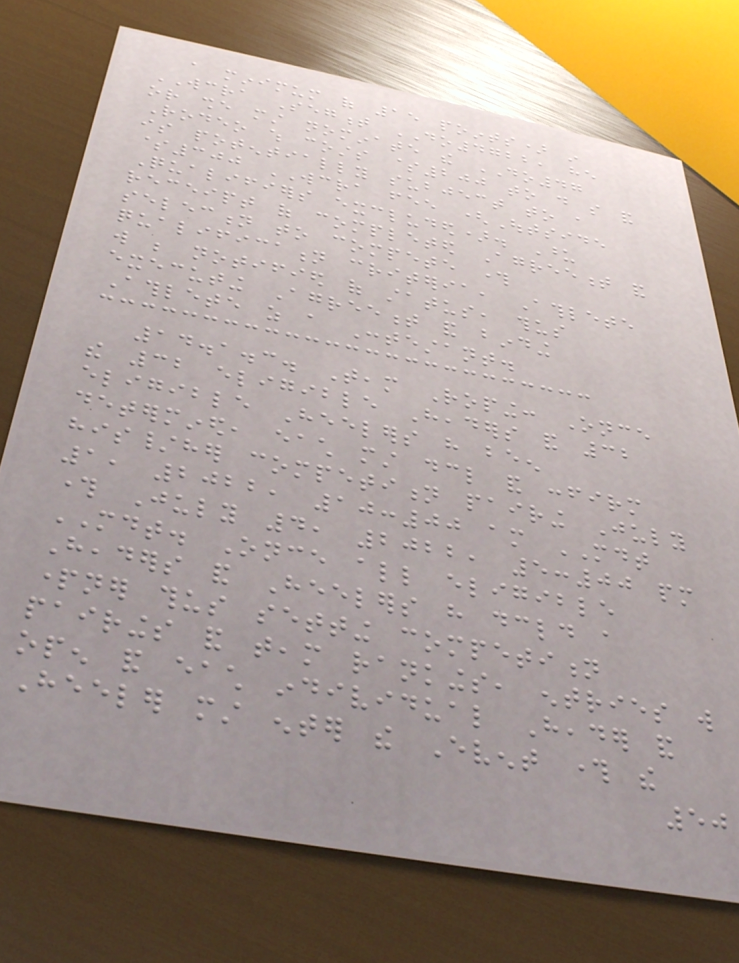a minimum of 15 points) in
WCRA Segment DO4722, he
or she must nominate the DO47
Rodeo which costs $200 to do so and
is potentially subject to a
$300 WCRA fee (Outside
Qualifiers excluded). Upon
receipt of completed Agreement and
selection to compete through
qualification criteria, Athlete
will be notified of status, thus
executing Agreement and binding
Athlete as a Contestant.
14.1.3. Team Roping: Once
the 32 eligible Headers and 32
eligible Heelers have been
determined, each must declare and confirm
his/her competition pairing July
1, 2022, 10:00 am MDT
through July 4, 2022, 5:00 pm
MDT. Once all eligible
Headers and Heelers have declared a
partner thus setting competition
pairings and team rankings, entries will
open and each individual Header and
Heeler must enter the Event through the
50
